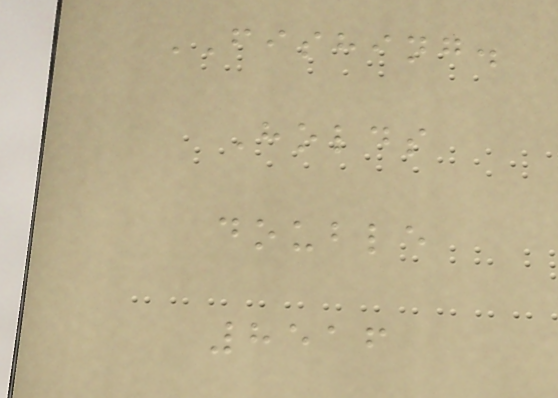FISHING.
Holds
double
8516
